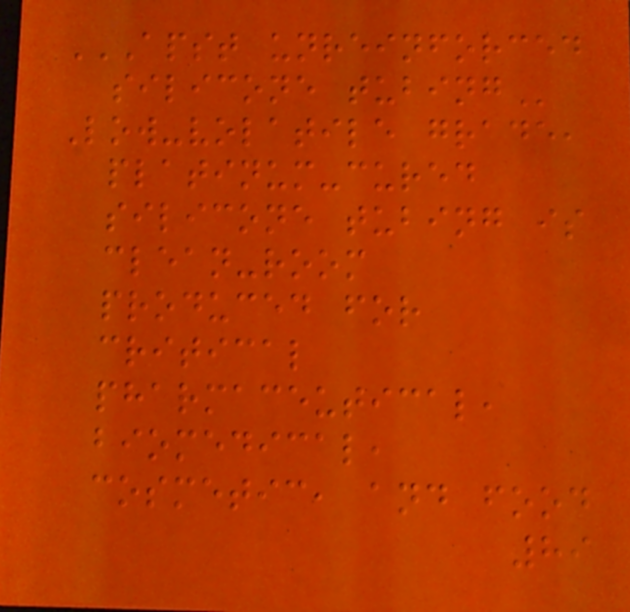APST UNREINFORCED
SILICONE TUBING
Low-volatile grade,
platinum-cured
silicone tubing is
clean-room
produced for
critical
pharmaceutical,
biomedical,
cosmetic, and food
89
